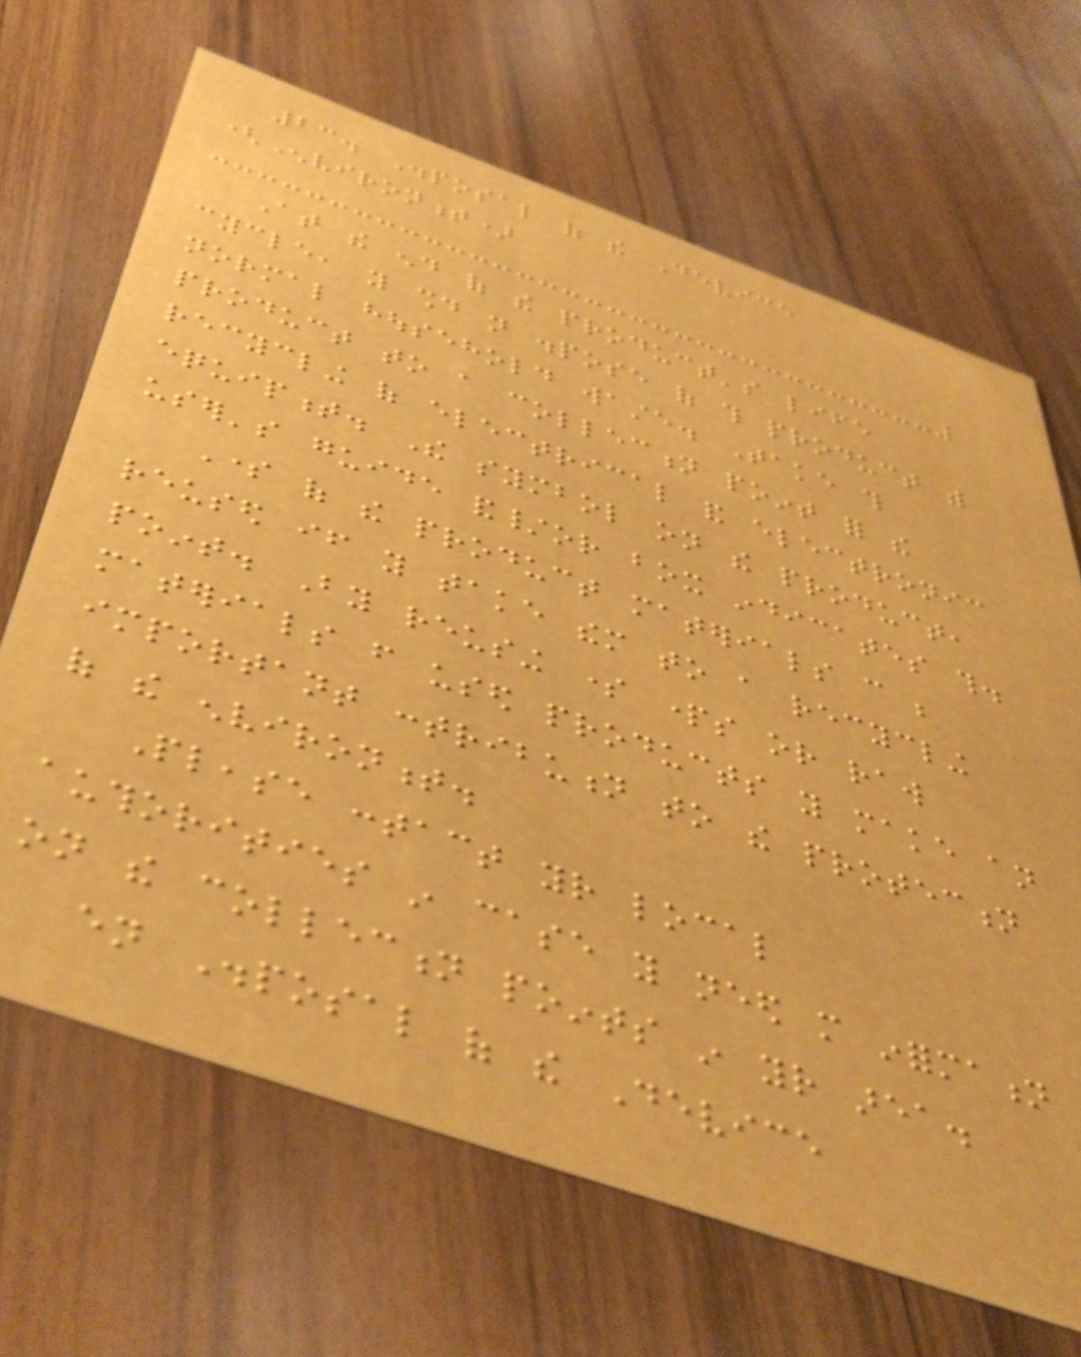23. Disposal of the Device
(Environment)
At the end of the product's life
cycle, you should not dispose of this product with
normal household waste. Take this
product to a collection point for the
recycling of electrical and electronic
equipment. The symbol on the product,
user's guide and/or box indicates this.
Some of the product materials can be
reused if you take them to a recycling
point. By reusing some parts or raw
materials from used products you make an
important contribution to the protection
of the environment.
Please contact your local
authorities in case you need more information
on the collection points in your area.
en Disposal of the Device
